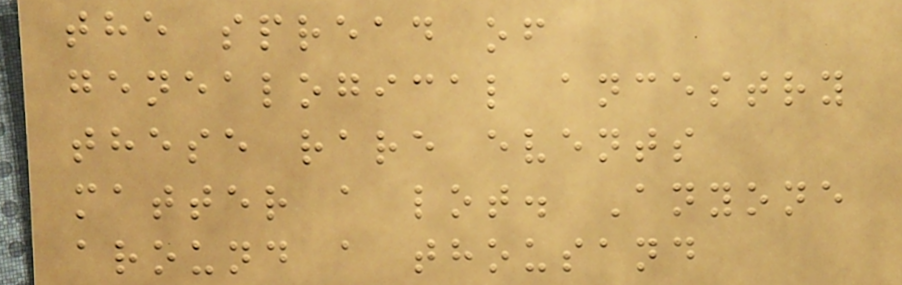the spread of
genealogical ancestry
these rare events
matter a lot. Anyone
around a thousand
